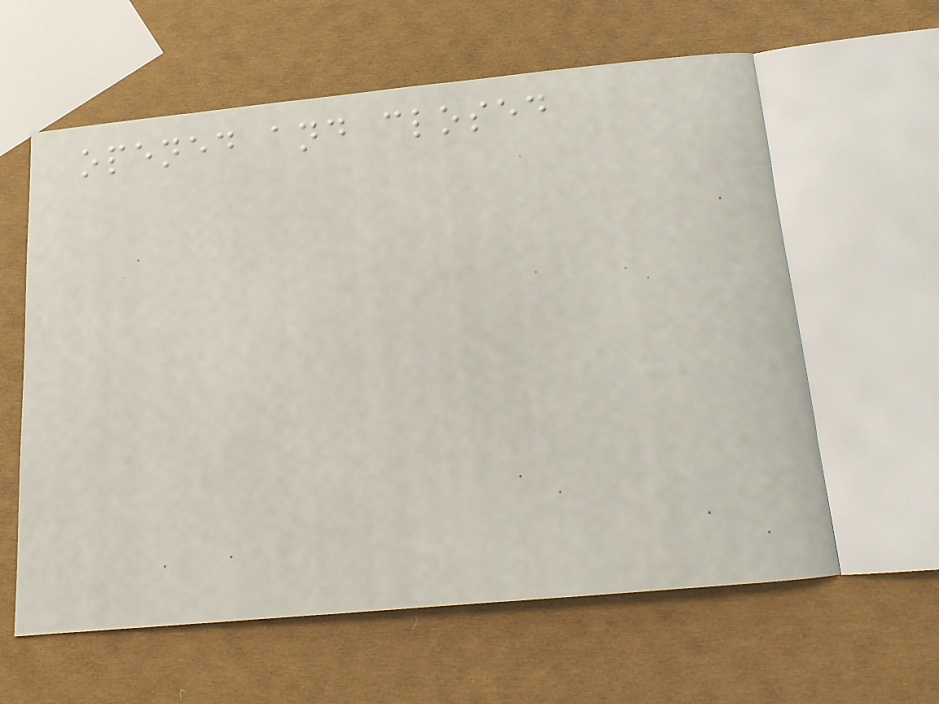opened and closed
